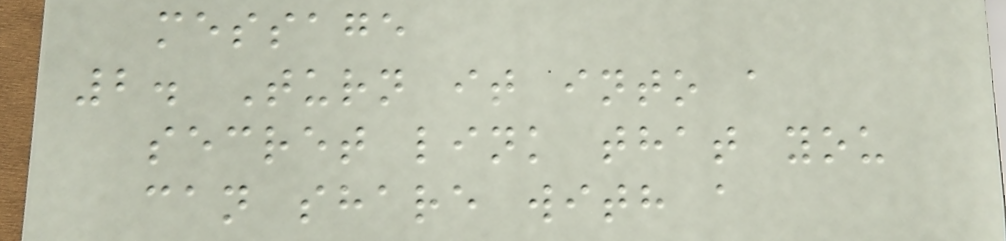message
2. Turn it into a
secret link that you
can share with a
